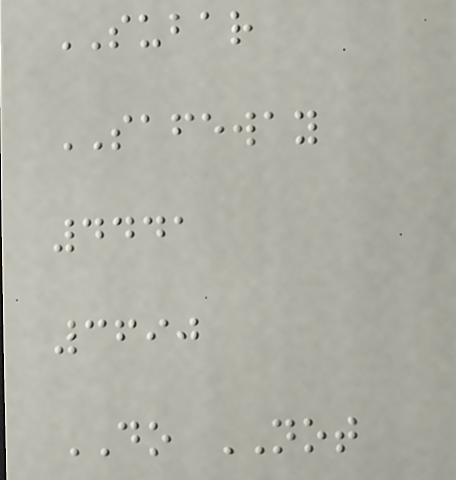SUBAR
SAFEWAY
4441
3690
DO NOT
